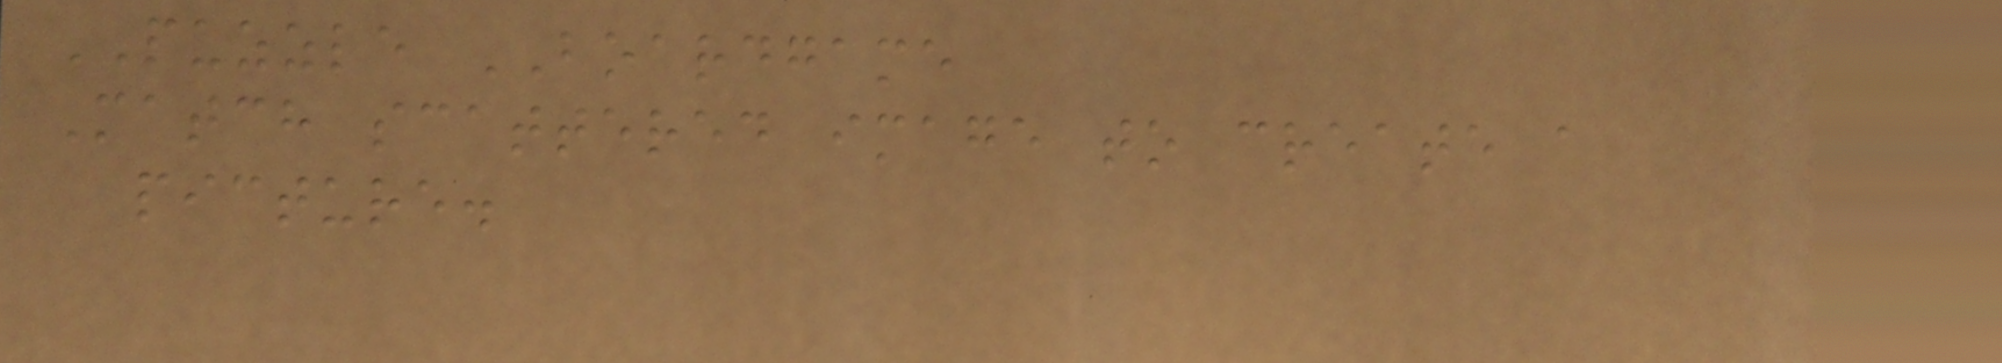PUZZLE BOARDGAME
Match scattered image to create a
picture.
